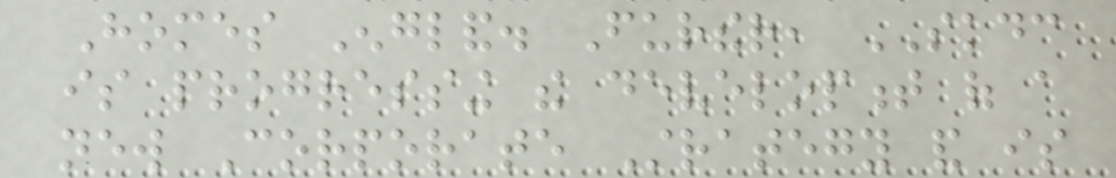Homes England. Further, SKDC
is progressing the development of a
new Corporate Strategy and is
